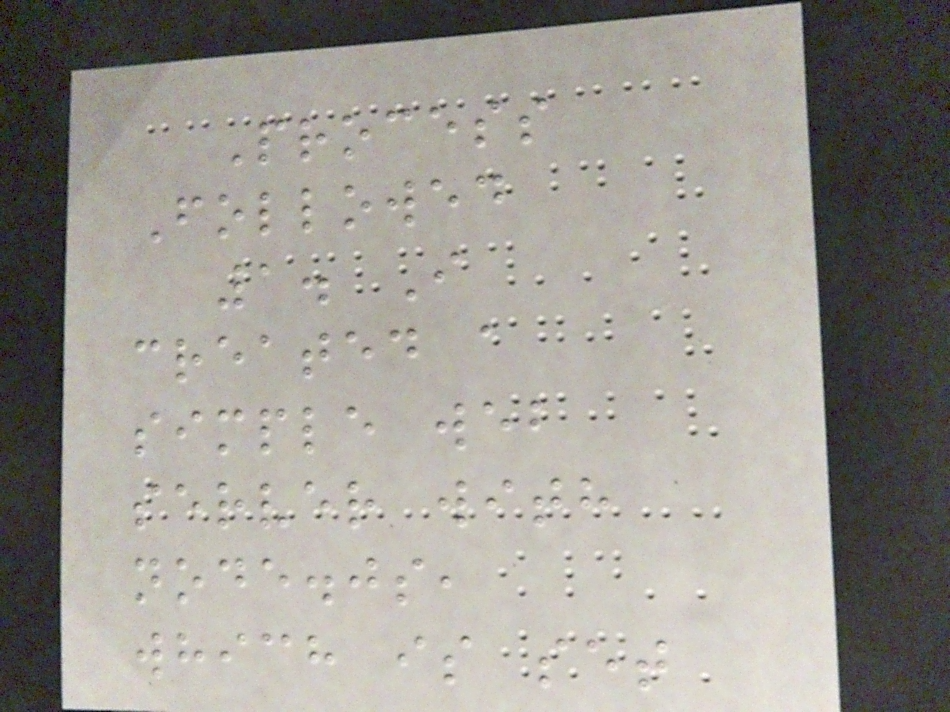Process
Followed
1. I
created a
simple web
server with
node.js,
which is set
